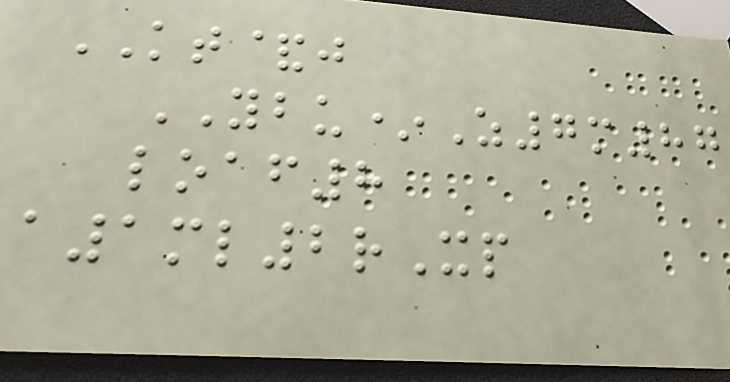KT&j
YBU*Z7m87
loaf8
a1ml2rXp
